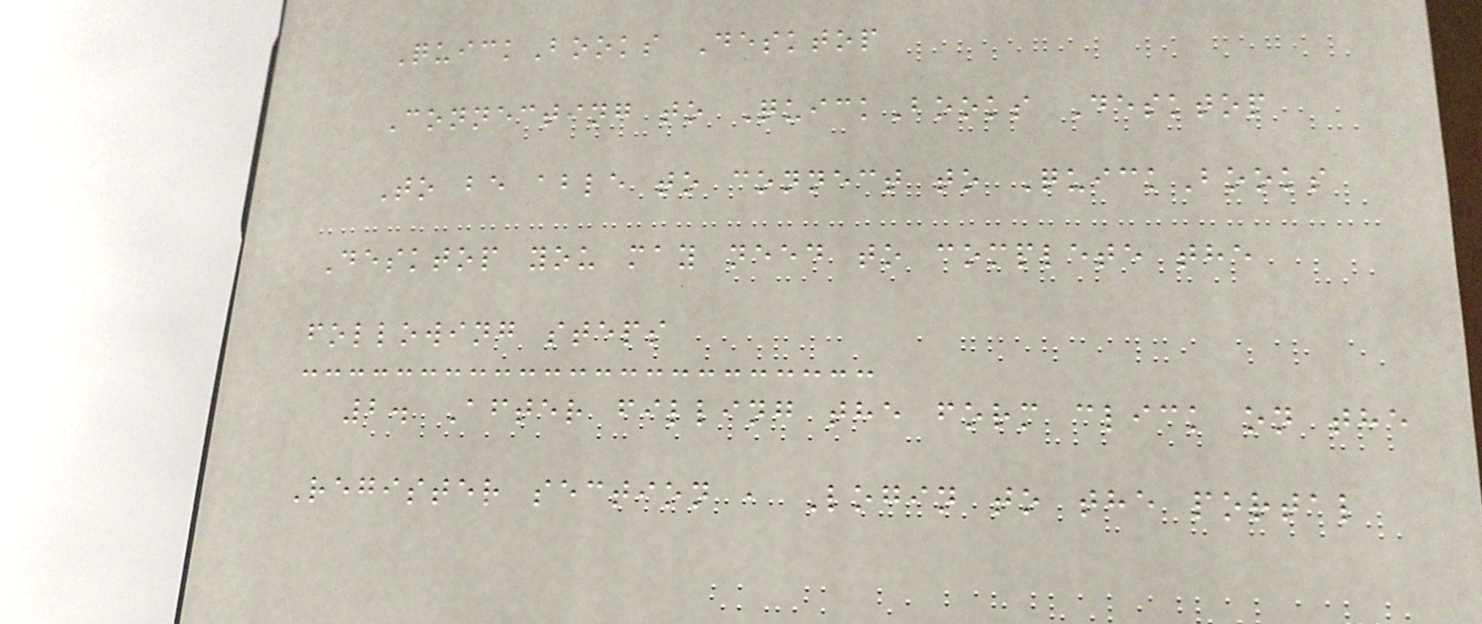QuickBooks Desktop
Connecting to QuickBooks Desktop
To be able to connect to QuickBooks
Desktop you may need to complete the
following steps
2. After filling the form click on the
Register section , Login to the portal
